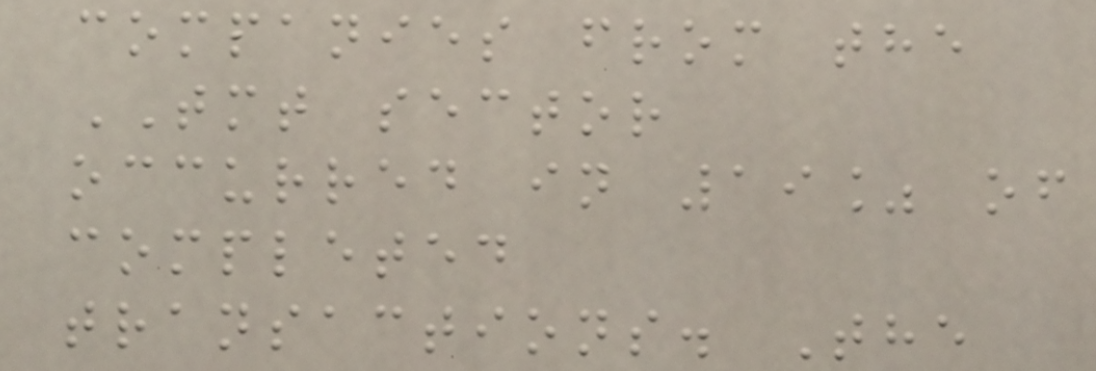companies from the
TMT sector
occurred in 19% of
completed
transactions. The
